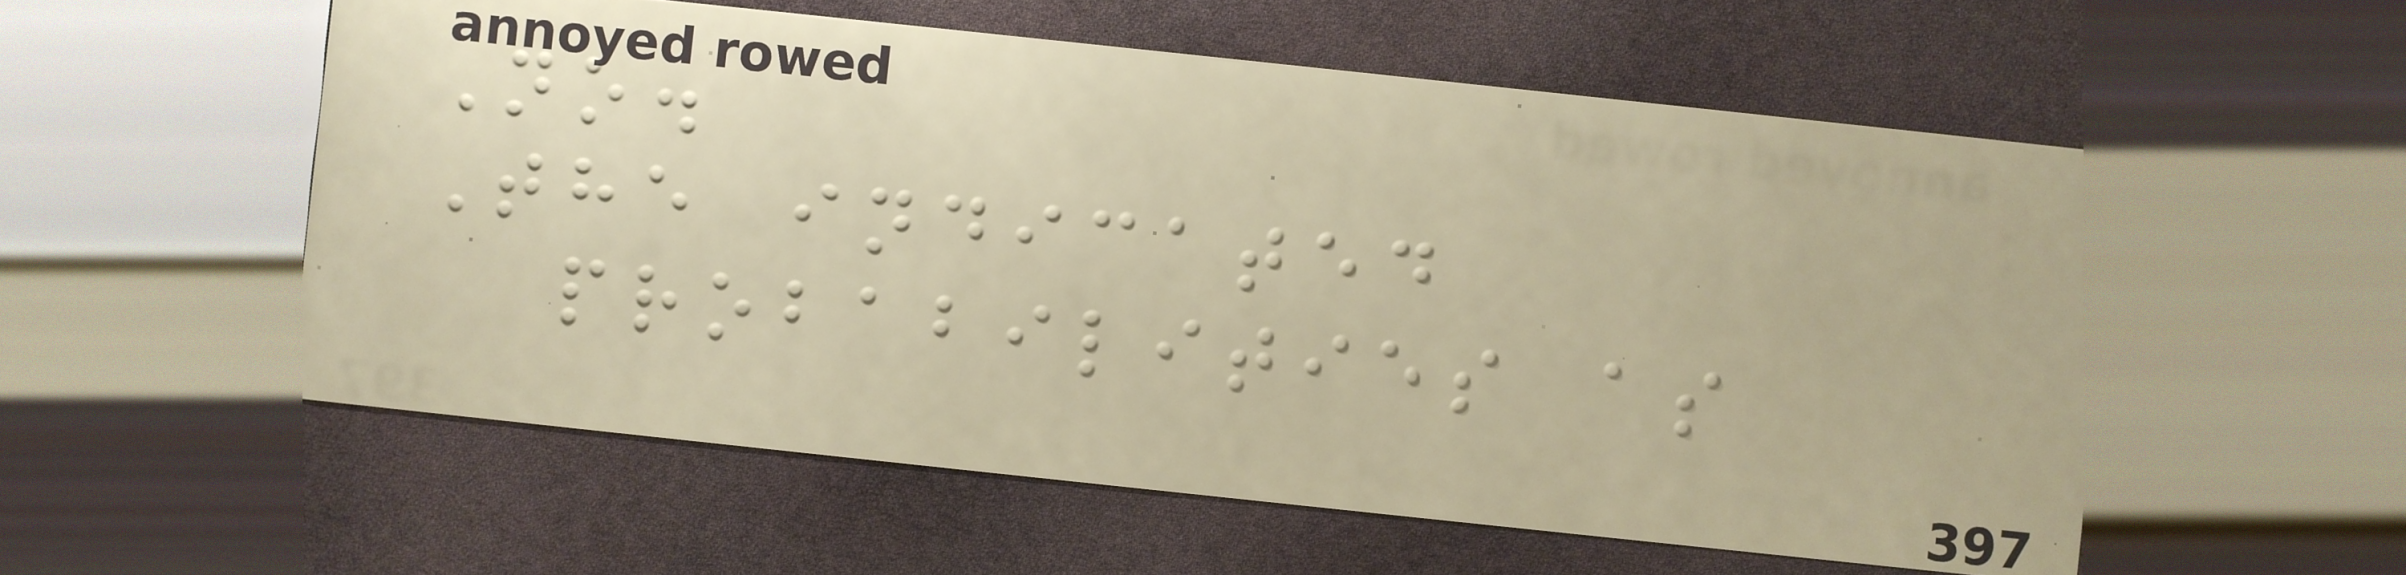No.
The indicated
probabilities as
